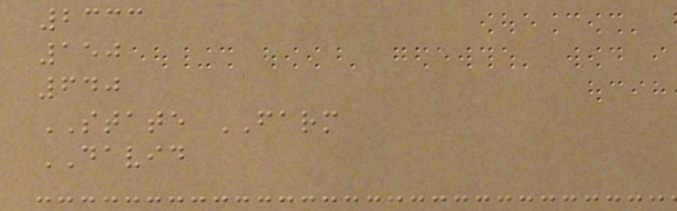2333
150
640
STATE FARM
DAVID
